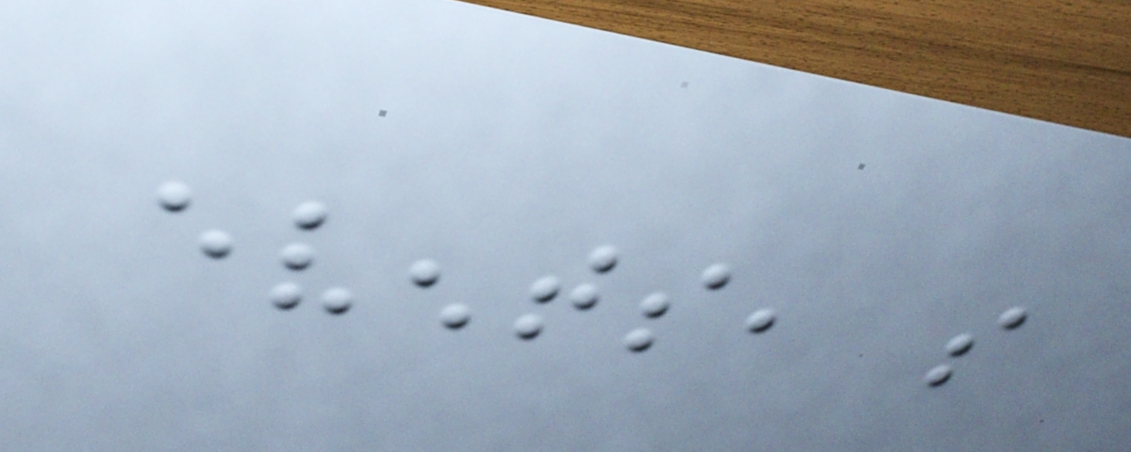events, so
